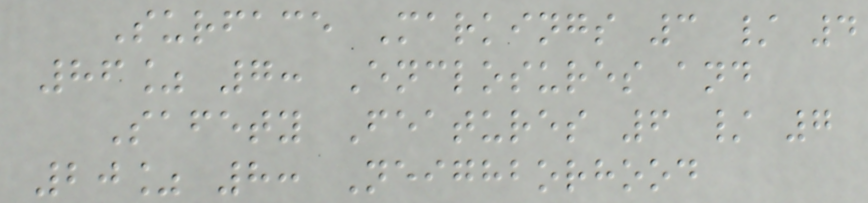Surface Markings 3 / 4
86% 7: Enclosures and
Safety Features 6 / 7
20% 8: Neighborhood
